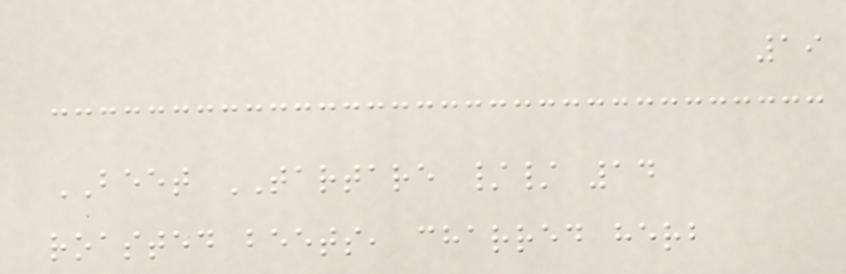19
BEET TARTARE // 14
roasted beets, charred herb
